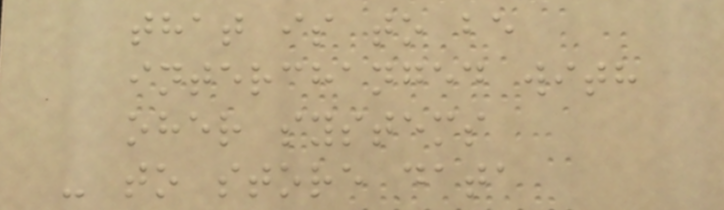that is to be
interchanged with
oher systems
- to store data
